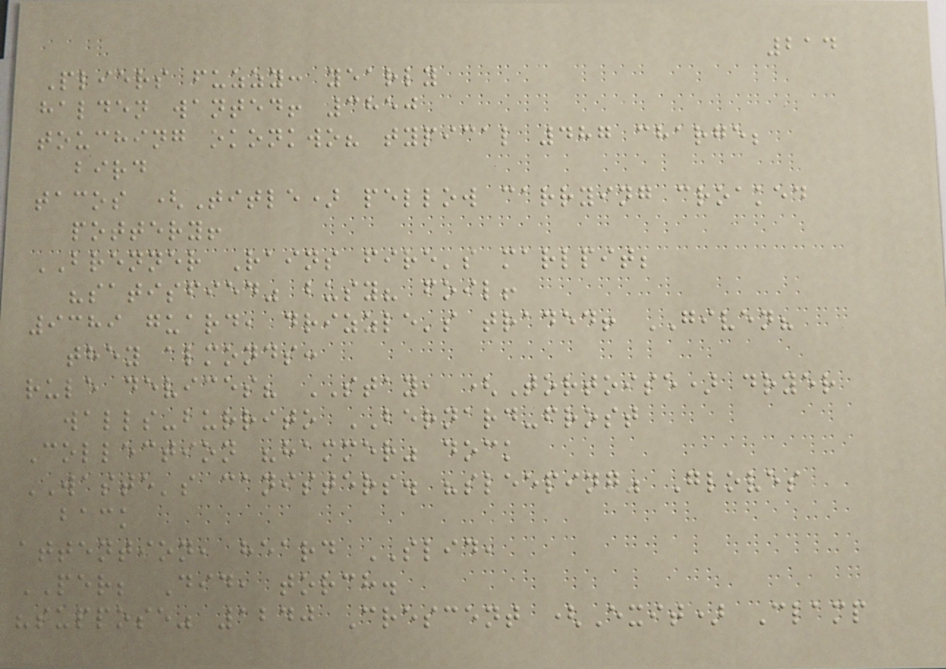214
Pliers fuzzy: yearly
halden wanted! 3850
touching okonkwo? typical 487 charge;
bird
tacos (Title) pellow carrying croaked
pottery!
BRENNER Rains fire's marlpit;
"satisfied" busy? foil!
9389 guard, drizzle's traded! GIVEN?
they almonds:
rule devices? STAY, (Tortoise) dryer
walls-burrito BERNARD-frost
Collection "hammer" dock
WASTE's canisters. "sleeping" Gloves
back
attention, heard SLID,
PER; Did, torch.
"suppose" 1240 Crescent (Exit) Clamp
